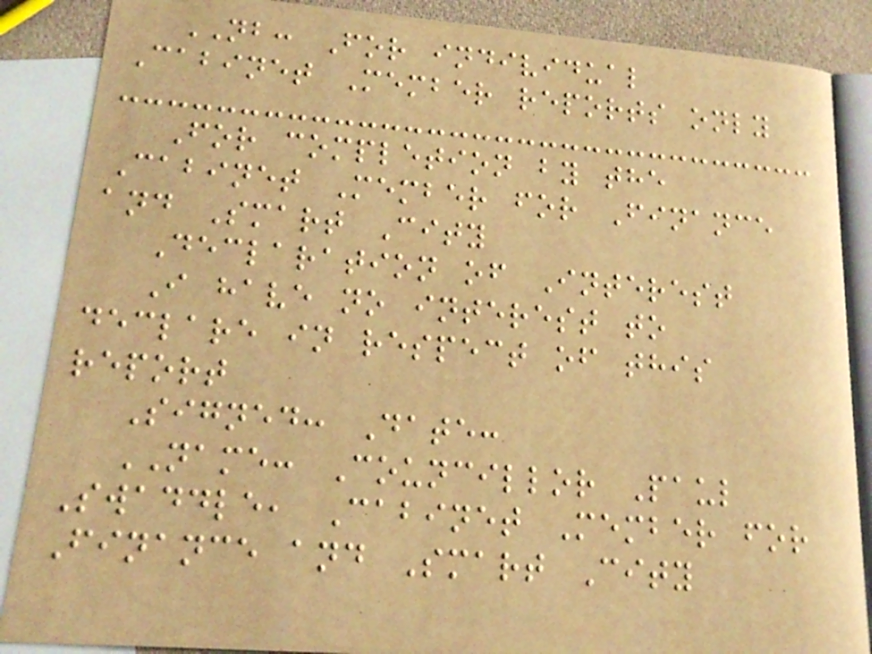NB: For individual
Cabinet Member reports only
For completion by the
Cabinet Member for Finance
and Smart City
Declaration of Interest
I have no interest to
declare in respect of this
report
Signed: Date:
NAME: Councillor Paul
Swaddle, Cabinet Member for
Finance and Smart City
